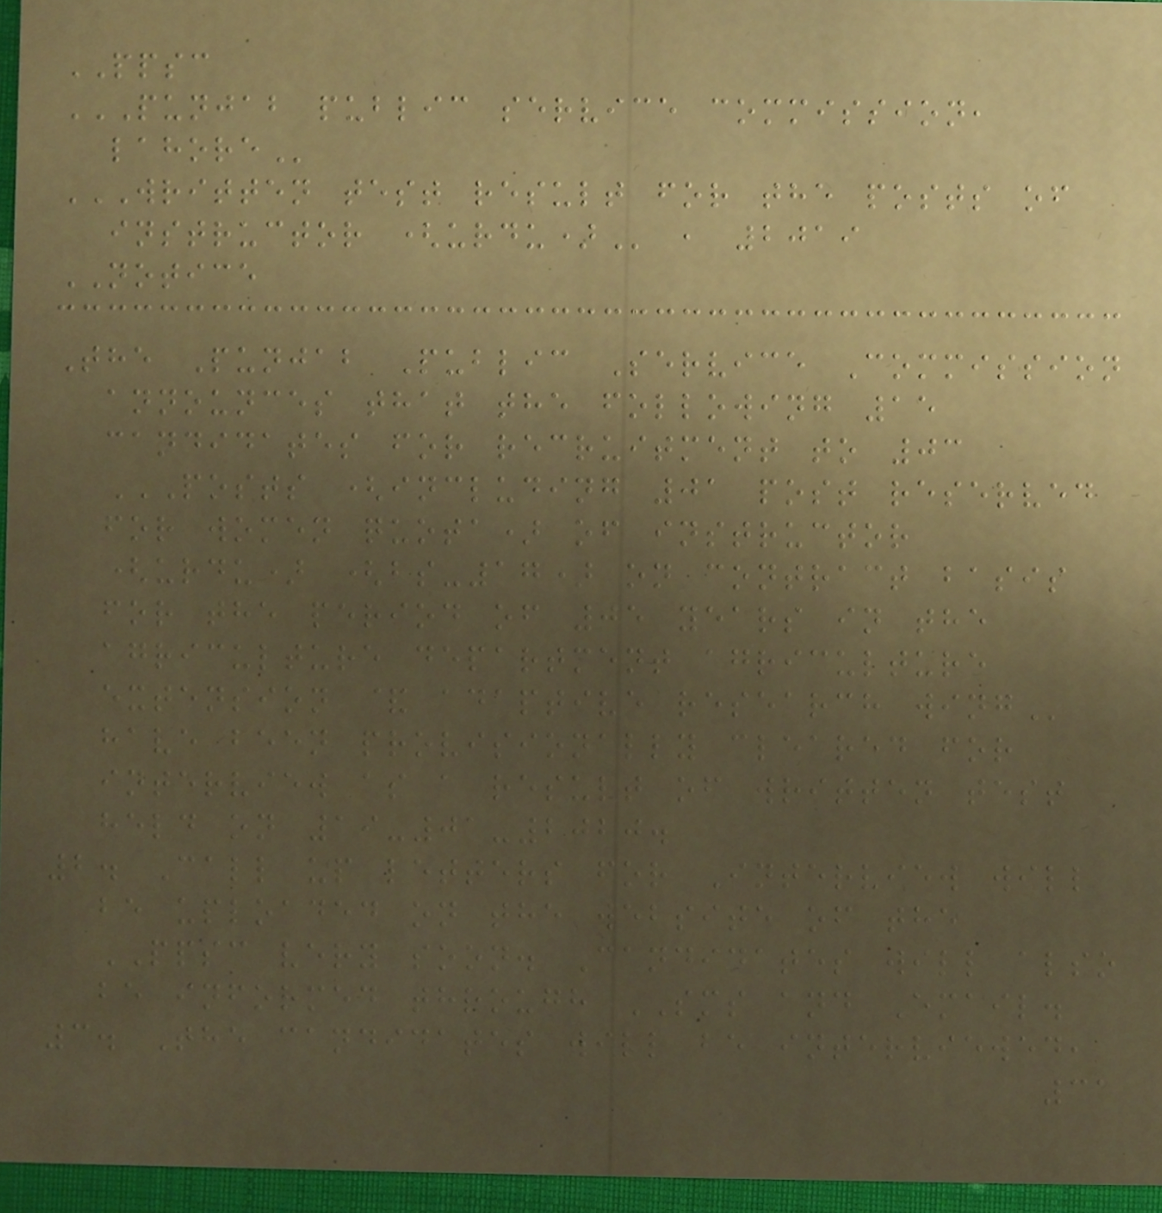PPSC
PUNJAB PUBLIC SERVICE COMMISSION,
LAHORE
WRITTEN TEST RESULT FOR THE POSTS OF
INSTRUCTOR (URDU) , 2019
NOTICE
The Punjab Public Service Commission
announces that the following 15
candidates for recruitment to 03
POSTS (INCLUDING 01 POST RESERVED
FOR WOMEN QUOTA) OF INSTRUCTOR
(URDU) (BS-17) ON CONTRACT BASIS
FOR THE PERIOD OF 05 YEARS IN THE
AGRICULTURE DEPARTMENT AGRICULTURE
EXTENSION & ADAPTIVE RESEARCH WING
have been provisionally cleared for
interview as a result of written test
held on 19-01-2020.
2. Call up letters for Interview will
be uploaded on the website of the
PPSC very soon. Candidates will also
be informed through SMS and Email.
3. The candidates will be interviewed,
31
